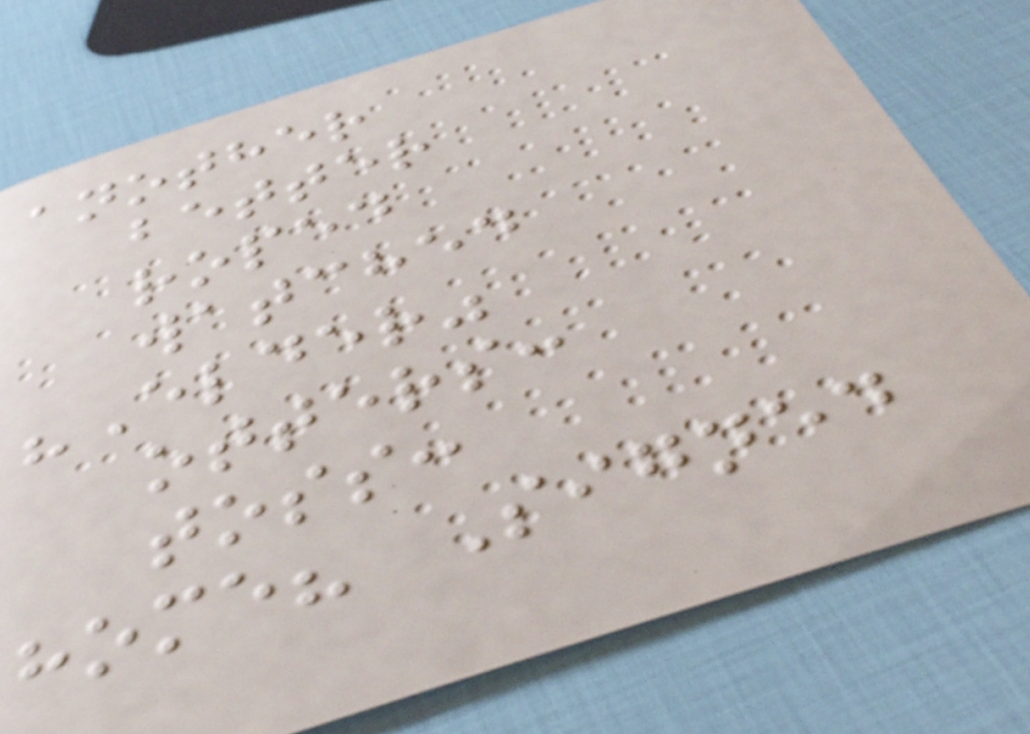another
better
roped
watched
"Elder"
otters:
toss:
home? Signed
